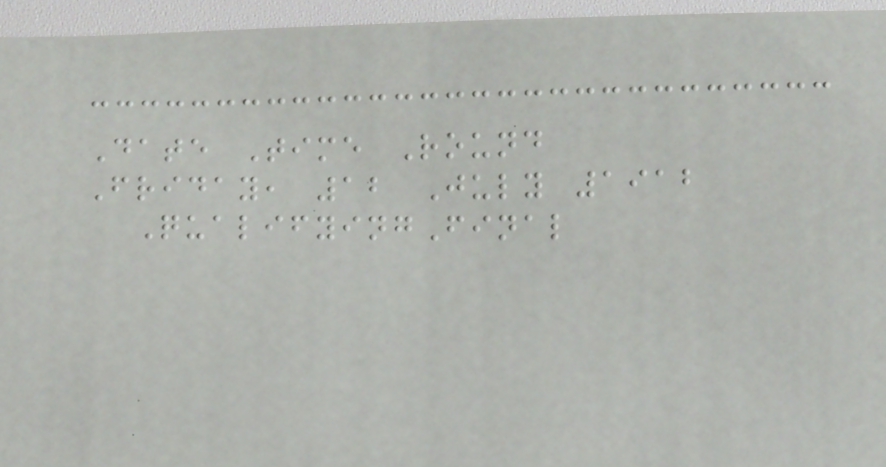Date Time Round
Friday, 12 July 1912
QualifyingFinal
